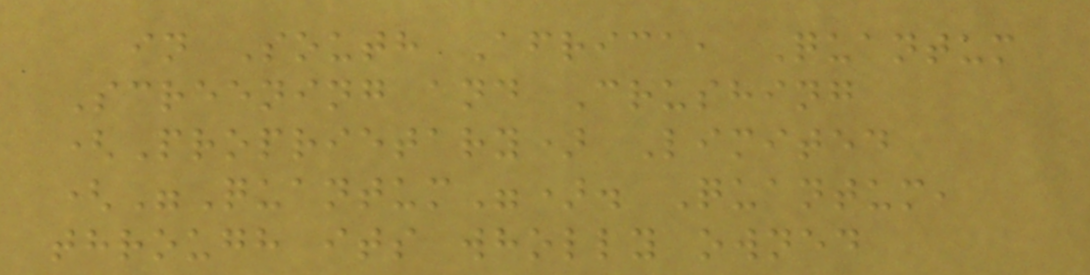in South Africa, Quantum
Screening and Crushing
(Proprietary) Limited
("Quantum"). Quantum,
through its wholly owned
